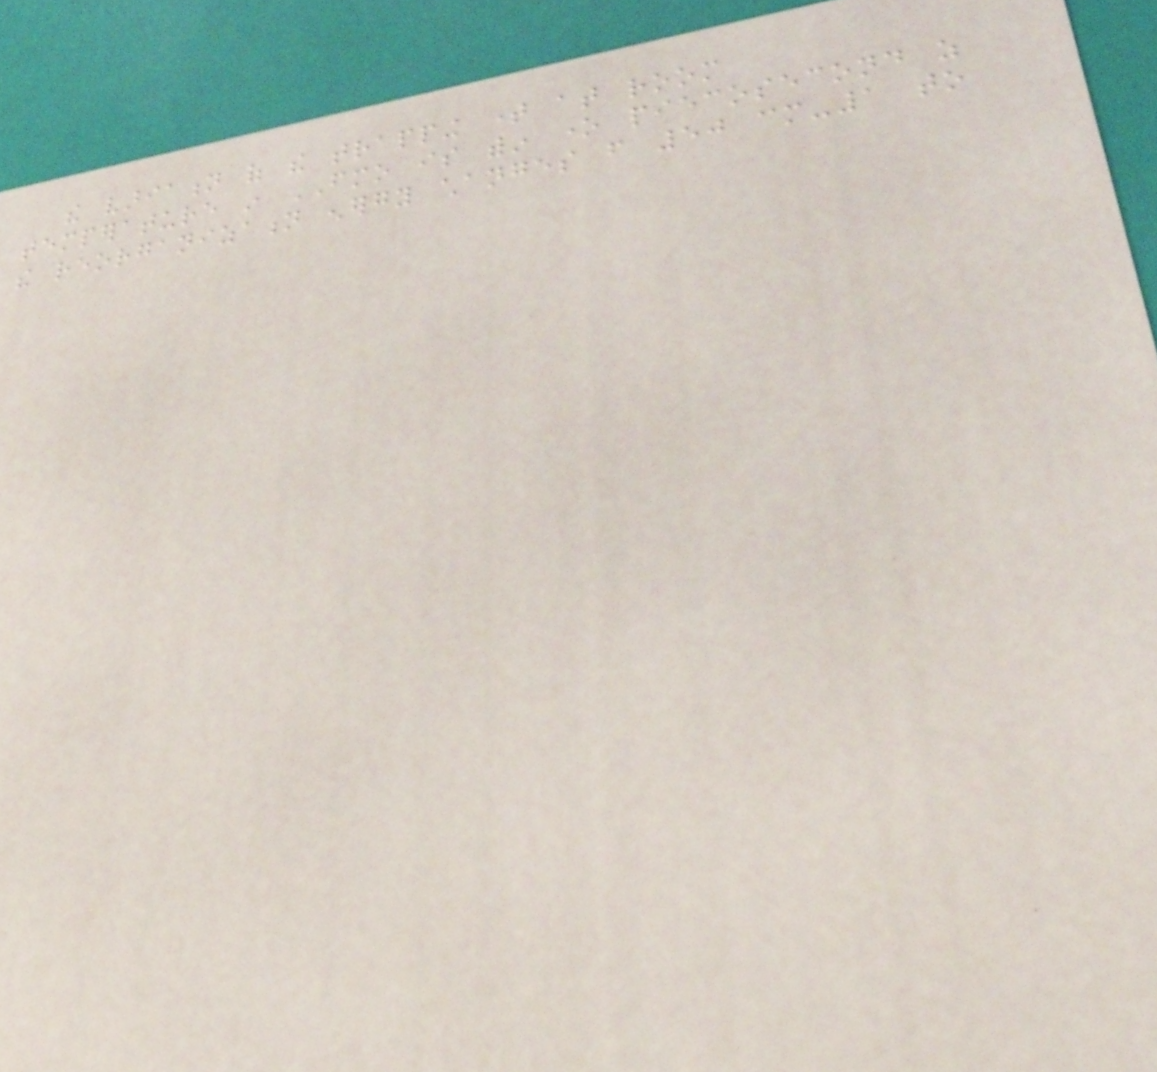the variation of the trapping time at room
temperature in FMO is within one piecosecond as
the reorganization energy changes from 50 cm-1 to
